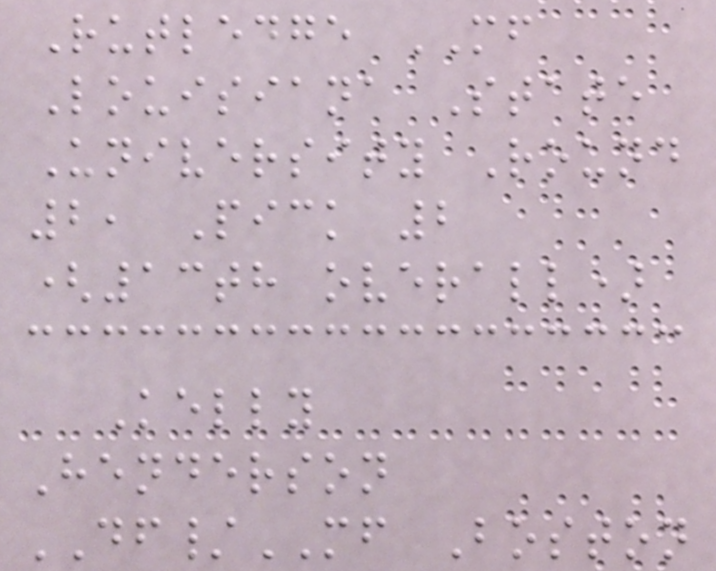Rutledge MF
Louisiana State
University Round
2, Pick 2
(13th overall)
Kelly
Henderson
DF/MF Boston
